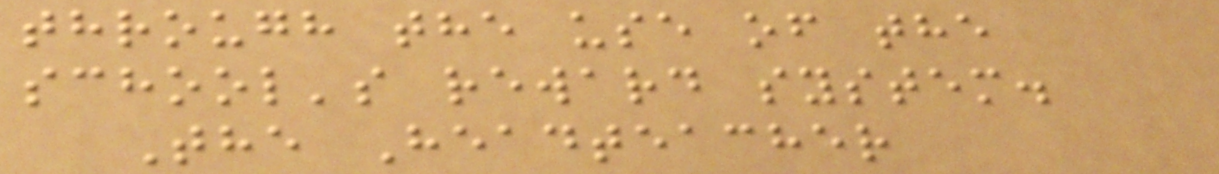through the use of the
school's reward system.
The Headteacher
